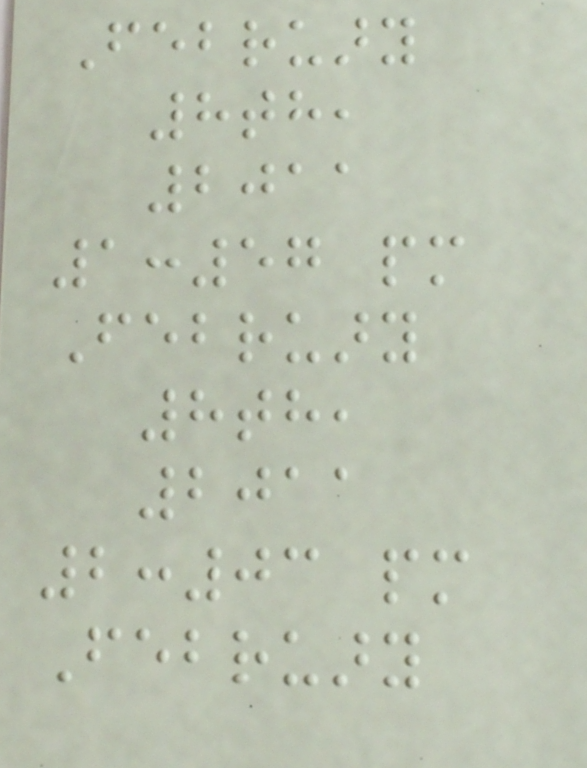February
8th,
2011
1:57 pm
February
8th,
2011
2:03 pm
February
